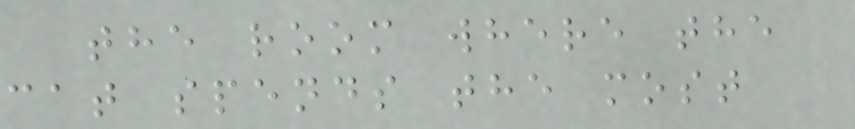the room where the
cat spends the most
